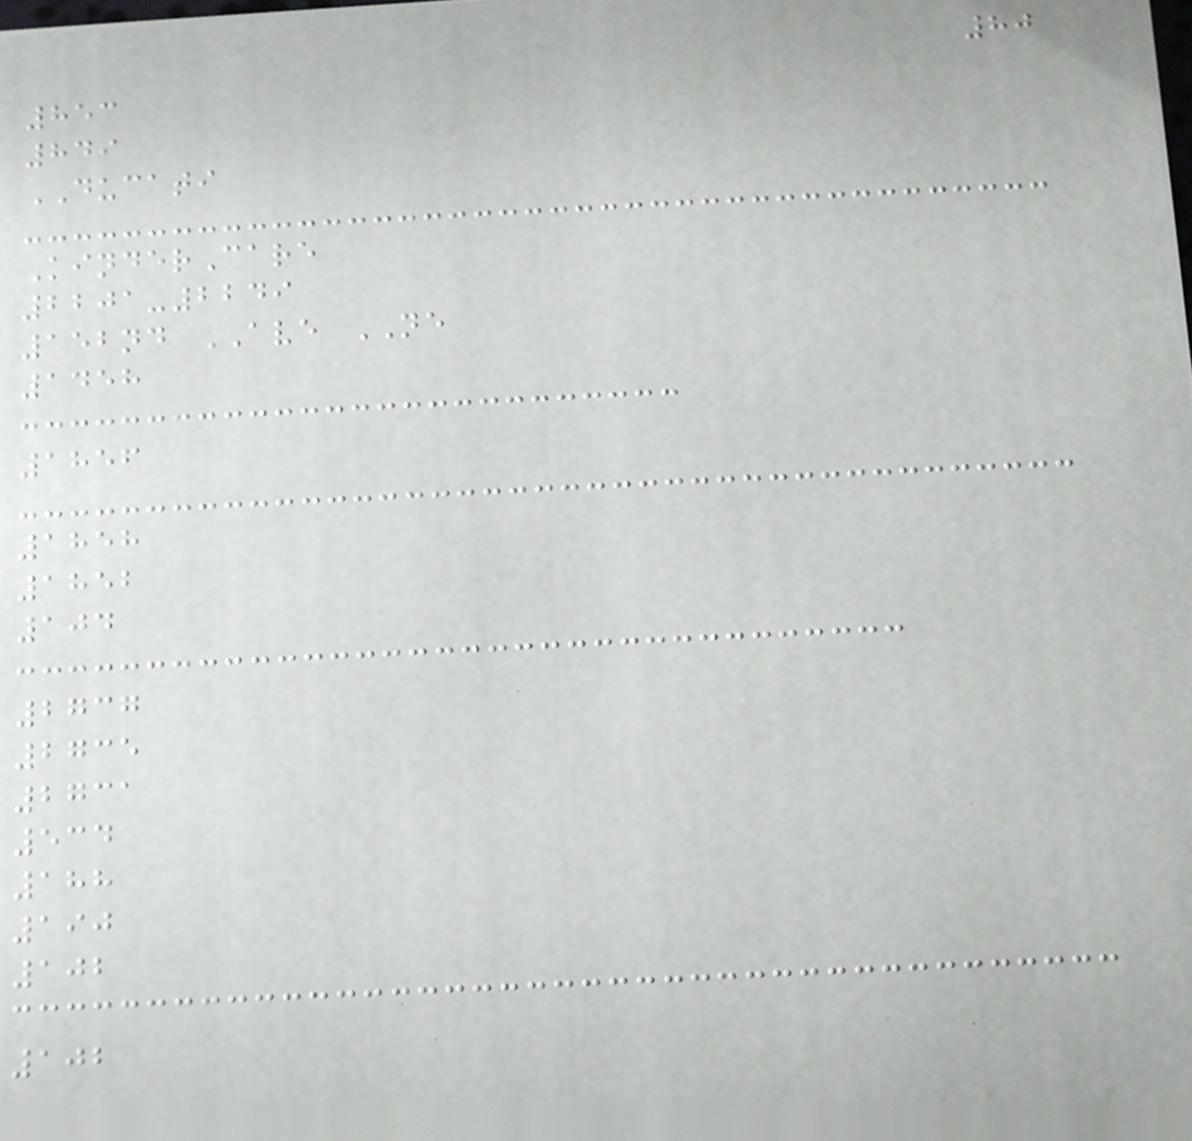80
853
849
DUCATI
KinderCare
2201-2249
152nd AVE NE
1458
1856
1858
1852
104
2737
2735
2731
534
188
190
102
102
